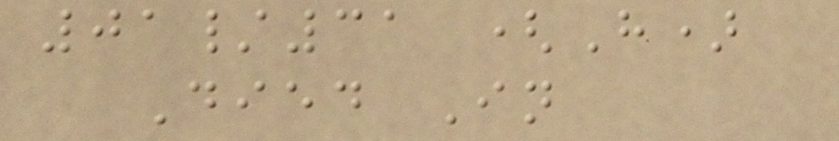01/31 (H)
Died In
